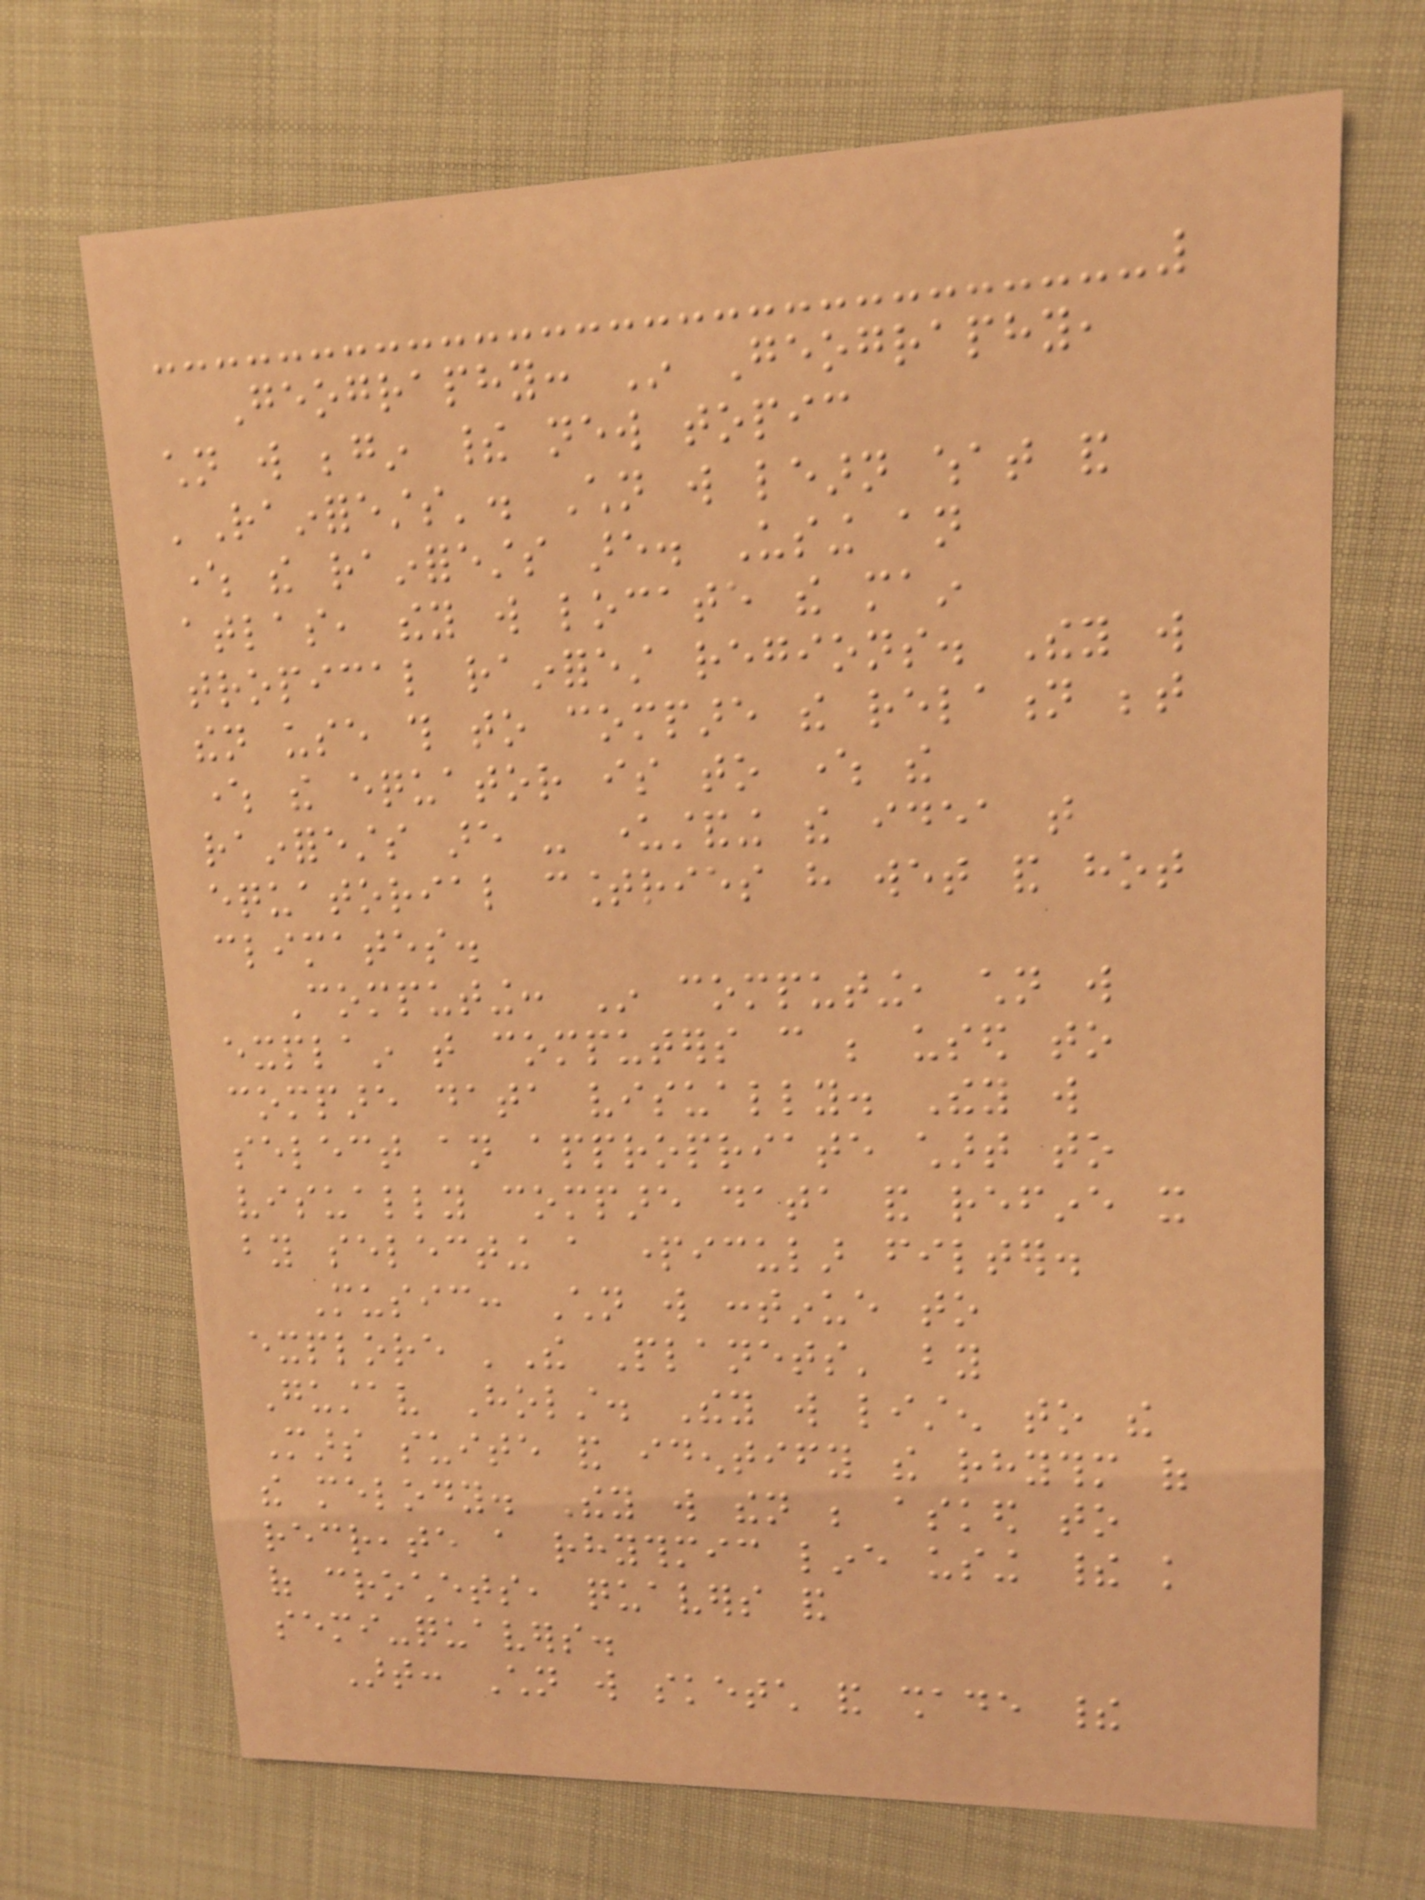Geography: In Geography,
children will begin their new topic
'Rainforests'. Children will learn what and
where the rainforests are. Using an
atlas, they will locate the main
tropical rainforest regions. They will
then use this to compare the relation between
where the equator is to where the
rainforests are - understanding the idea that
equatorial countries have wet and hot
climates.
Computing: In computing, children will
explain that computers can be used to
compare data visually. They will
select an appropriate chart to
visually compare data and refine it
by selecting a particular filter.
Music: Children will continue to
explore 'The Planets' by
Gustav Holst. They will listen to the
Mars suite and identify the rhythm of
the melody. They will then be asked to
recreate a rhythmic line using their knowledge
of crochets, quavers and
semi-quavers.
Art: Children will sketch and shade their
